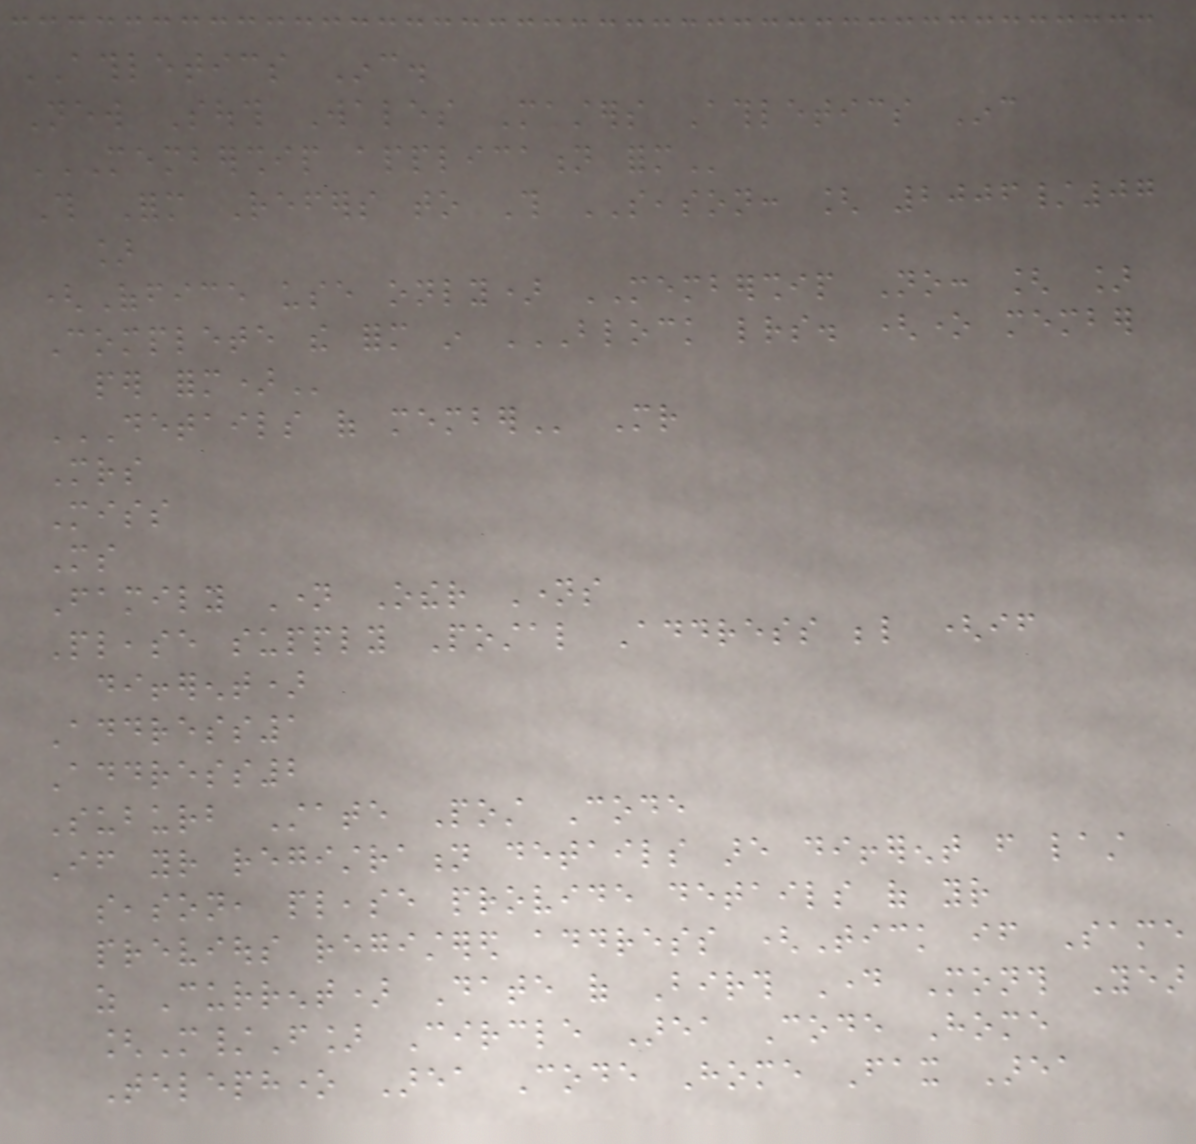ATHLETICS Inc.
New South Wales Masters Athletics Inc
MEMBERSHIP APPLICATION FORM
This Form Refers to This SEASON: [ 2006/07
]
(Office use only) MEMBERSHIP No: [ ]
Complete the form in BLOCK LETTERS. (ONE MEMBER
PER FORM)
DETAILS OF MEMBER Mr
Mrs
Miss
Ms
Family Name Other Names
Please supply Postal Address below (if
different)
Address1
Address2
Suburb State Post Code
If your registration details are different from last
season, please provide details of your
previous registered address (Tick if Same
as Current) Date of Birth Day Month Year
[M/F] Circle Area Code Home
Telephone Area Code Home Fax Area
